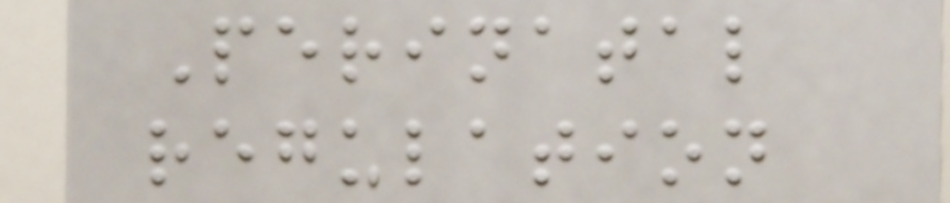Perinatal
regulation
